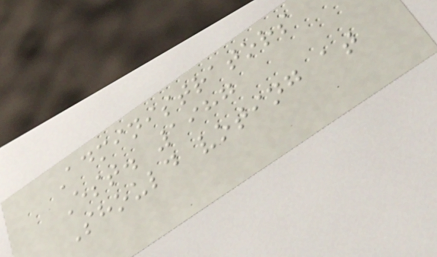Administrators
Est. 1987
Should voting at
